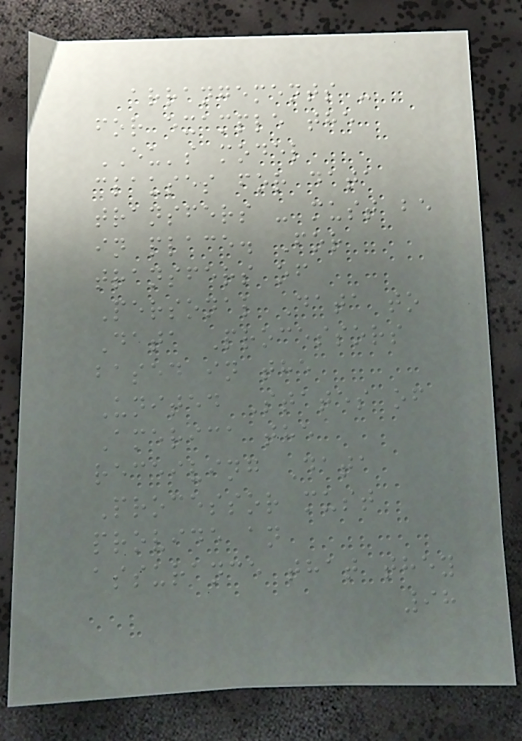arrangements -
for example the
EU's model
clauses for data
transfers - must be
in place. For
transfers of
Personal Data to
Data Processors
based in the
United States of
America the
receiving Data
Processor must
provide an
assurance that they
98
